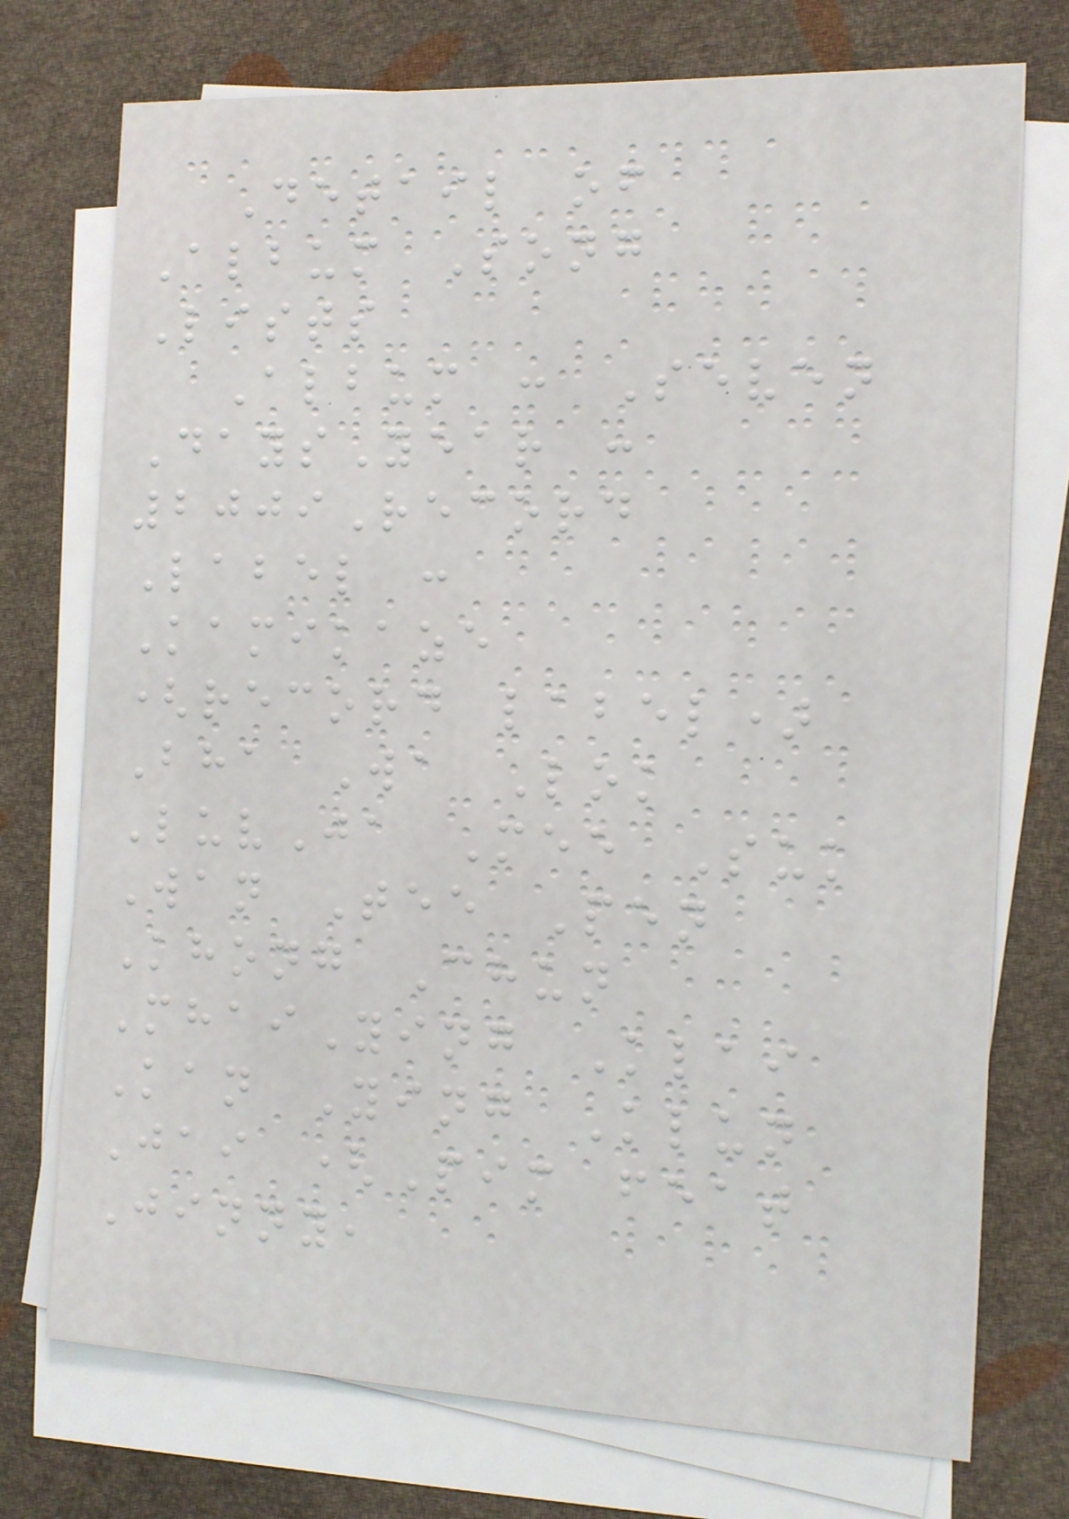Detail of
Album Song
Lists
Album : Seven
DaysYear :
2009Record
Label :
Kamikaze
(record label)
Bha Wa Lok
LuvJa Mee Suk
Wan Tee Pen
Khong Chun
MhaiYing Klai
Kan Ying Klun
Jai (Pim feat
Jinny,
